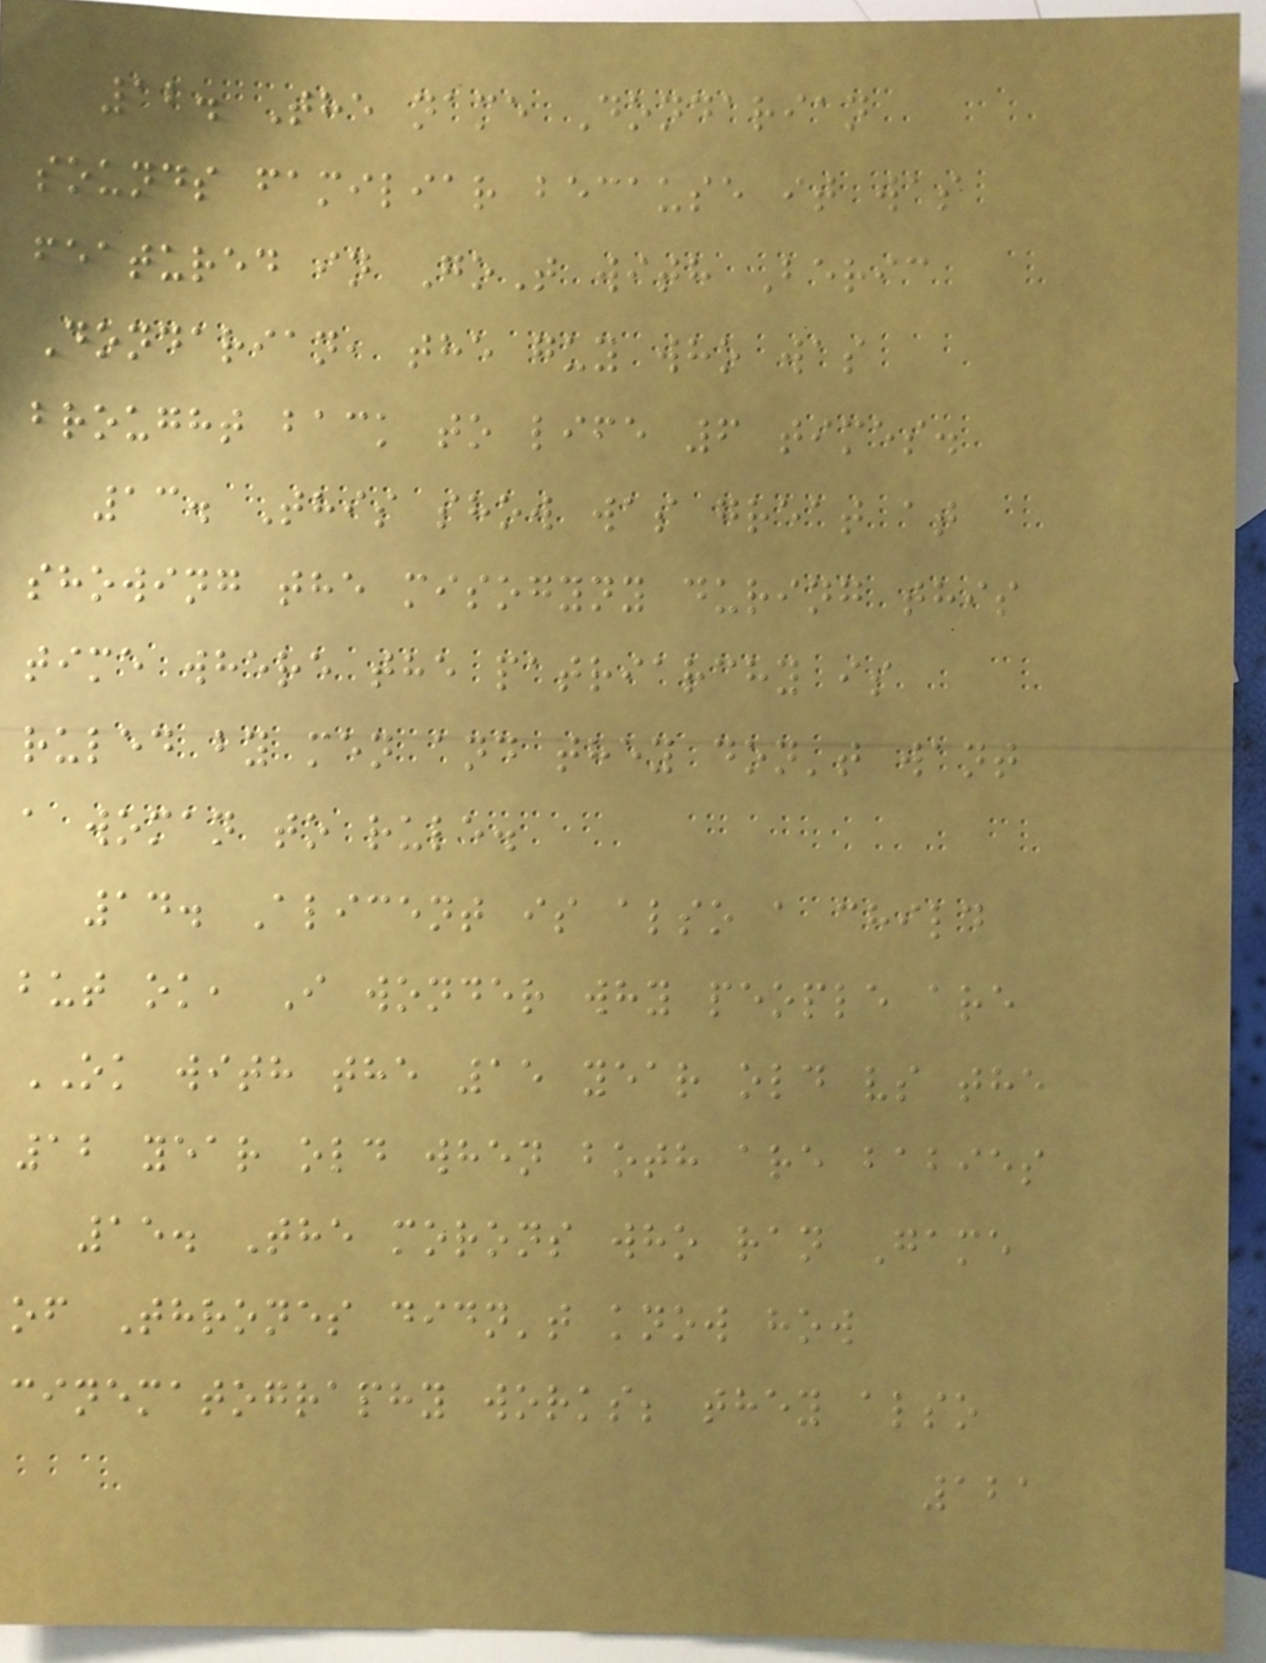12. The name Dondarian
sounds familiar because it was
featured in GoT with Beric
Dondarian, the guy who was
brought back to life 6 times.
13. This show was great at
showing the misogyny during this
time where the patriarchy is
ruled by men and they don't want
a woman to rule.
14. Alicent is also a child
but ok, I wonder why people are
OK with the 15 year old vs the
12 year old when both are babies
15. The morons who ran Game
of Thrones didn't know how
cinematography works; they also
121
